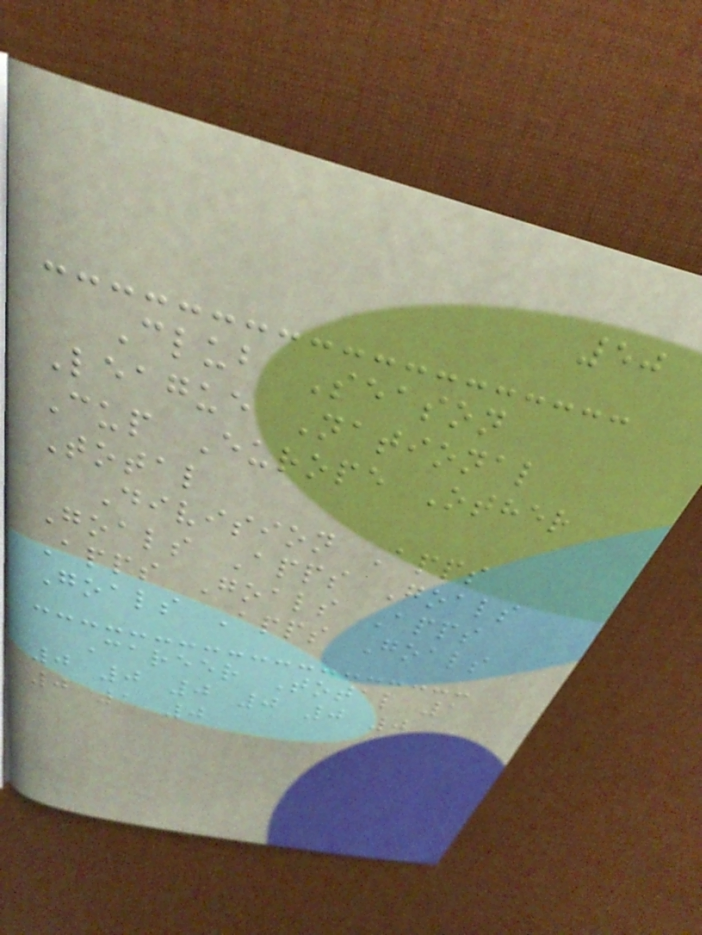50
Club Season
League National
Cup Europe Other
Total
Division Apps
Goals Apps Goals
Apps Goals Apps
Goals Apps Goals
Career Total 1
0 0 0 0 0 0
0 1 0
